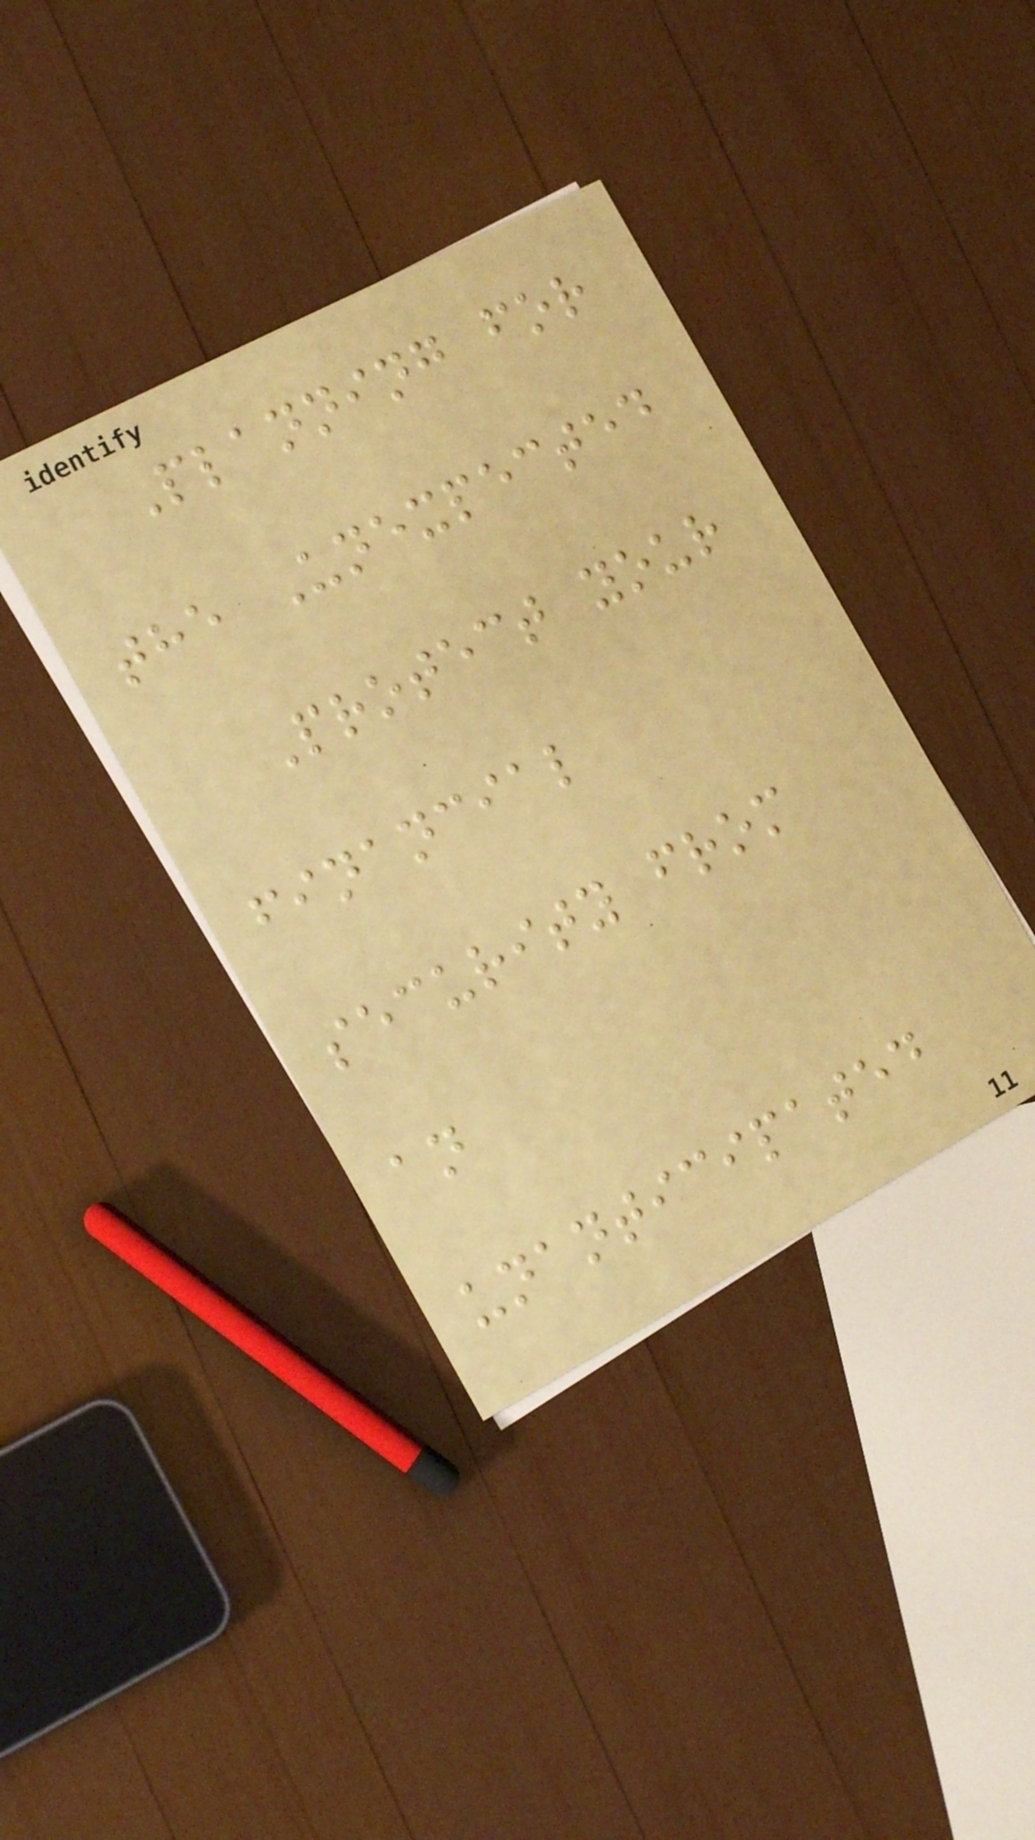Planning for
the Unexpected
Protect your
financial
security from
an
unanticipated
